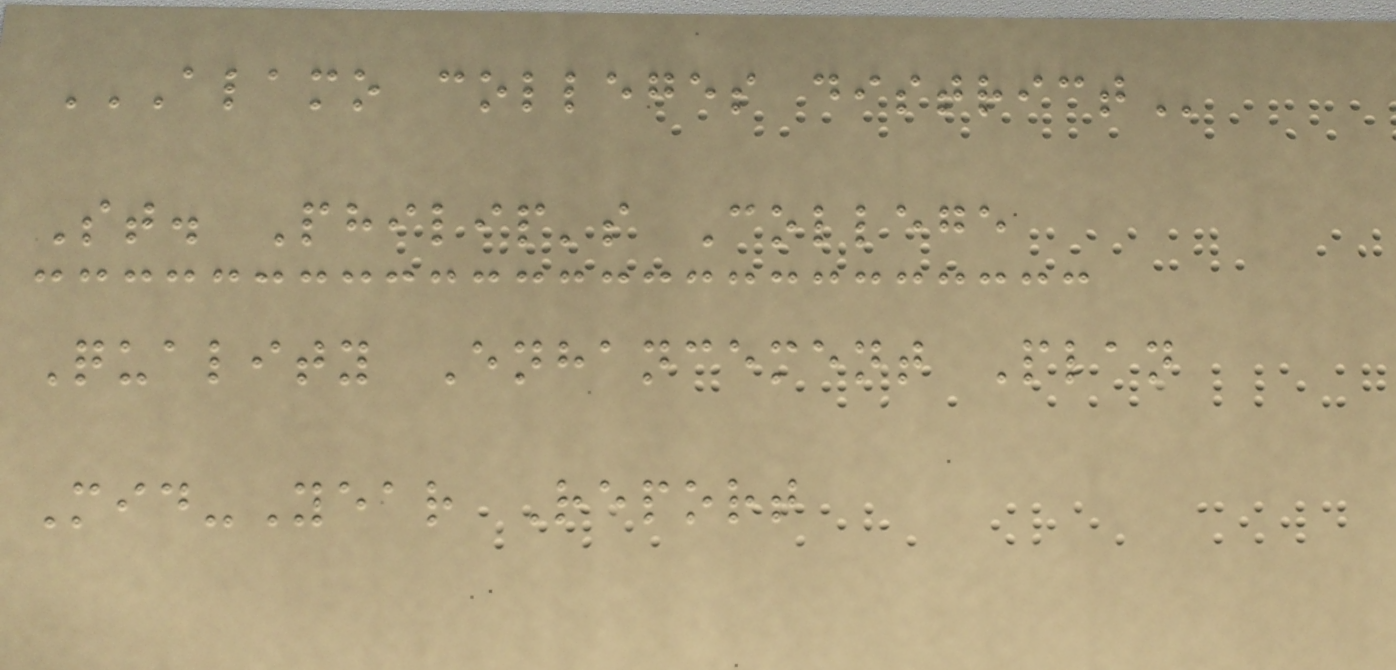ALAMO COLLEGES DISTRICT
St. Philip's College
Quality Enhancement Plan
Mid-Year Report
